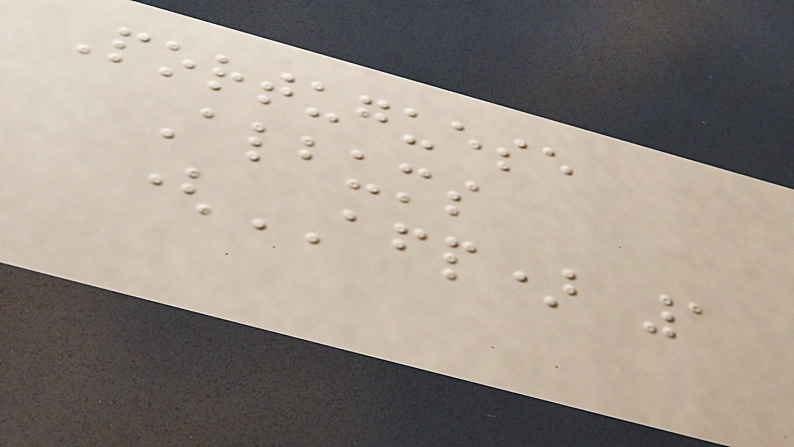Portuguese
Albums
(AFP) 1
